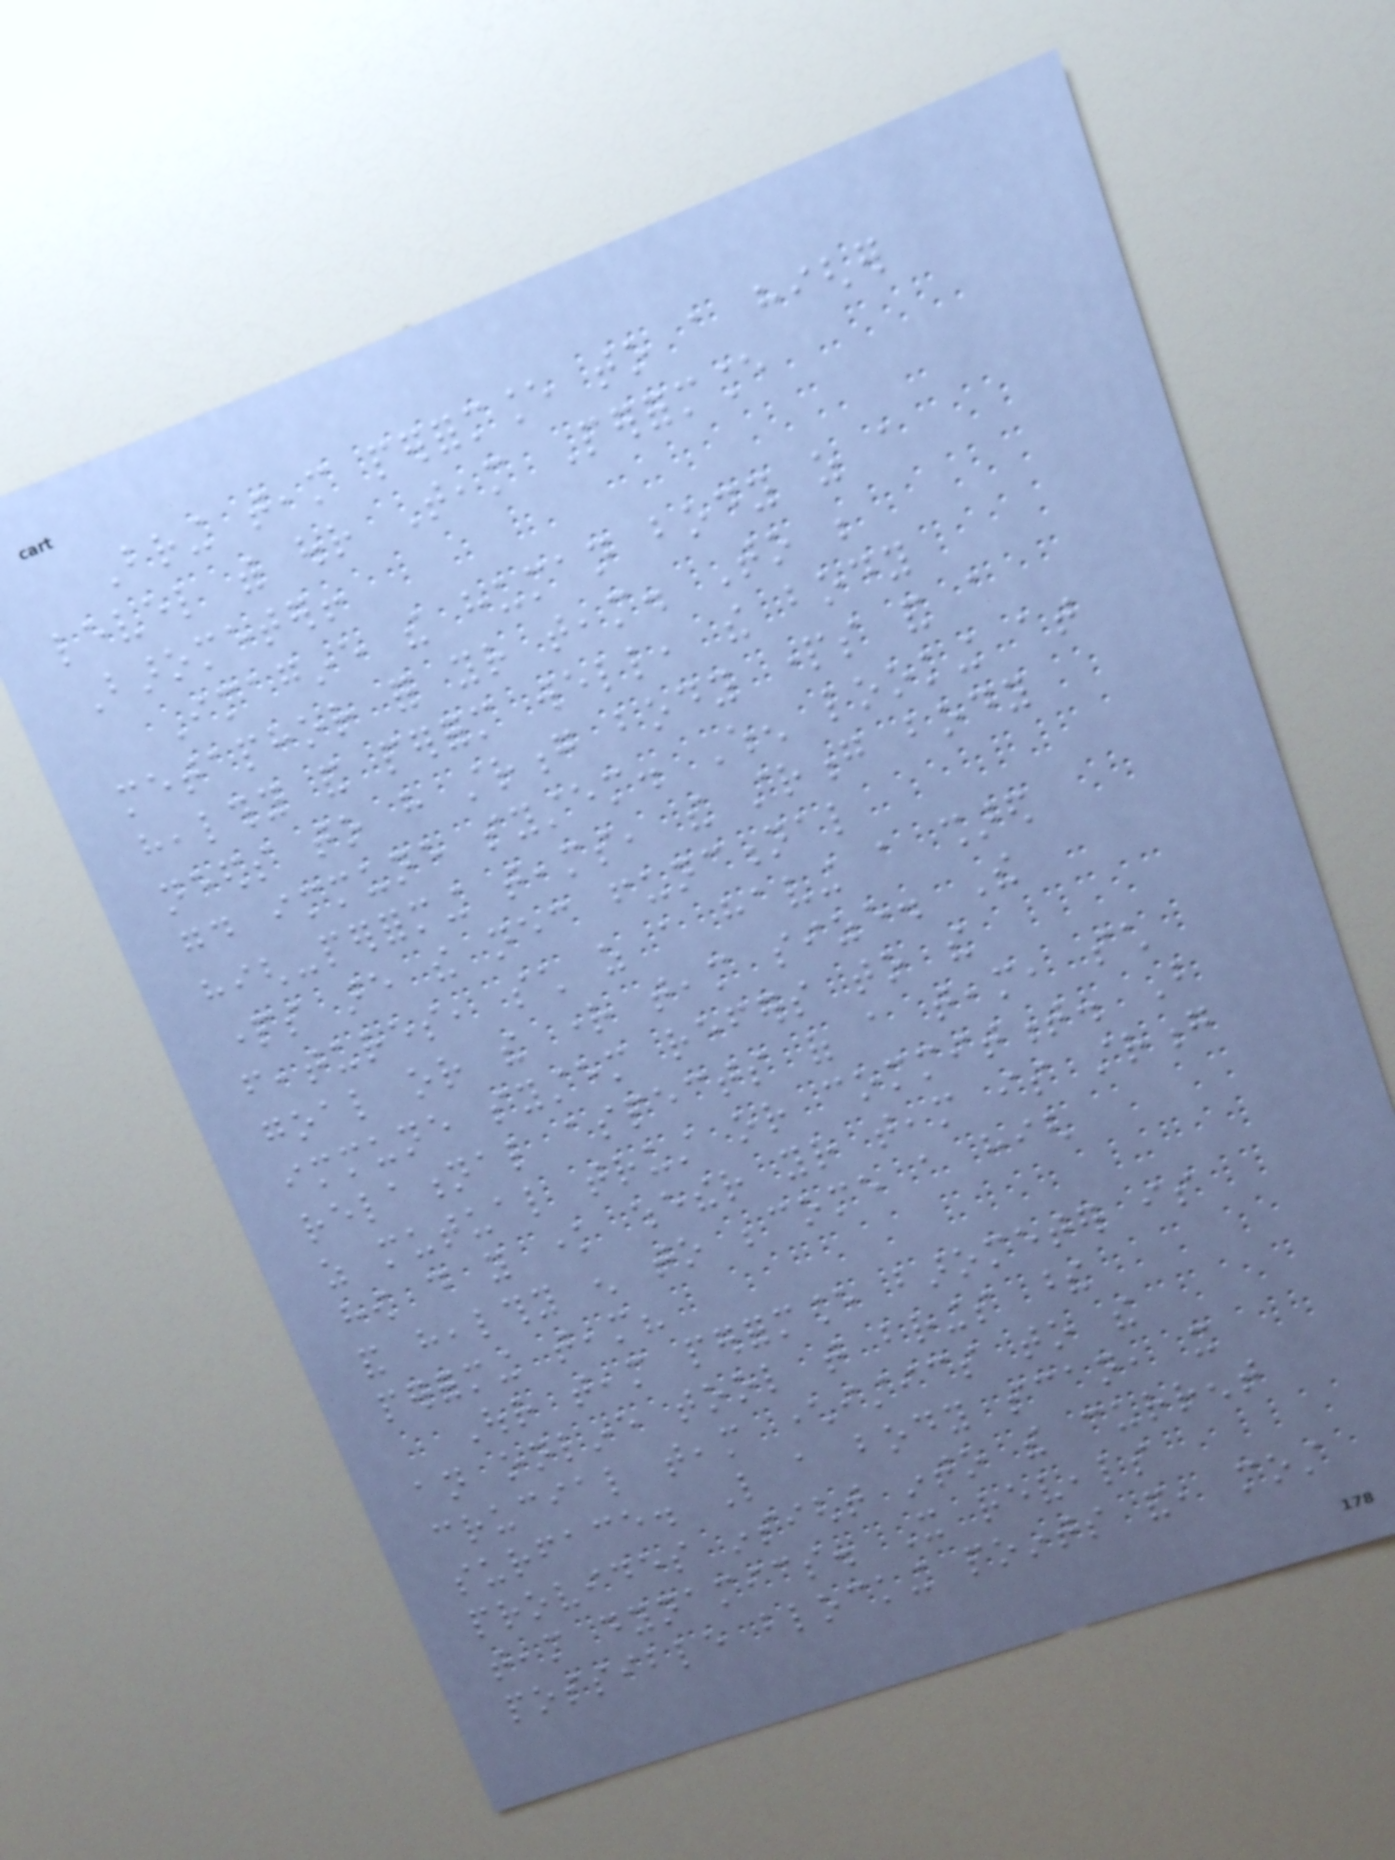Bring team performance to a higher
level with our Team Performance
Barometer!
Imagine the human body as a
metaphor for your team. To be
healthy and perform well, the body
needs to have strong body parts and a
good immune system. When looking at
high-performing teams, the strong body
parts are the necessary functional
features, such as a having a shared
goal or the right team size. The
immune system refers to the
relational aspects of a team, such
as mutual trust or commitment. But
how do you know whether your team is strong
and healthy enough to become a high
performing team?
Our team performance barometer is
an online tool that brings these
crucial team characteristics to the
surface. Like a body scan, it
provides insight into the current
team dynamics. It reveals
possible blocking points and, most
